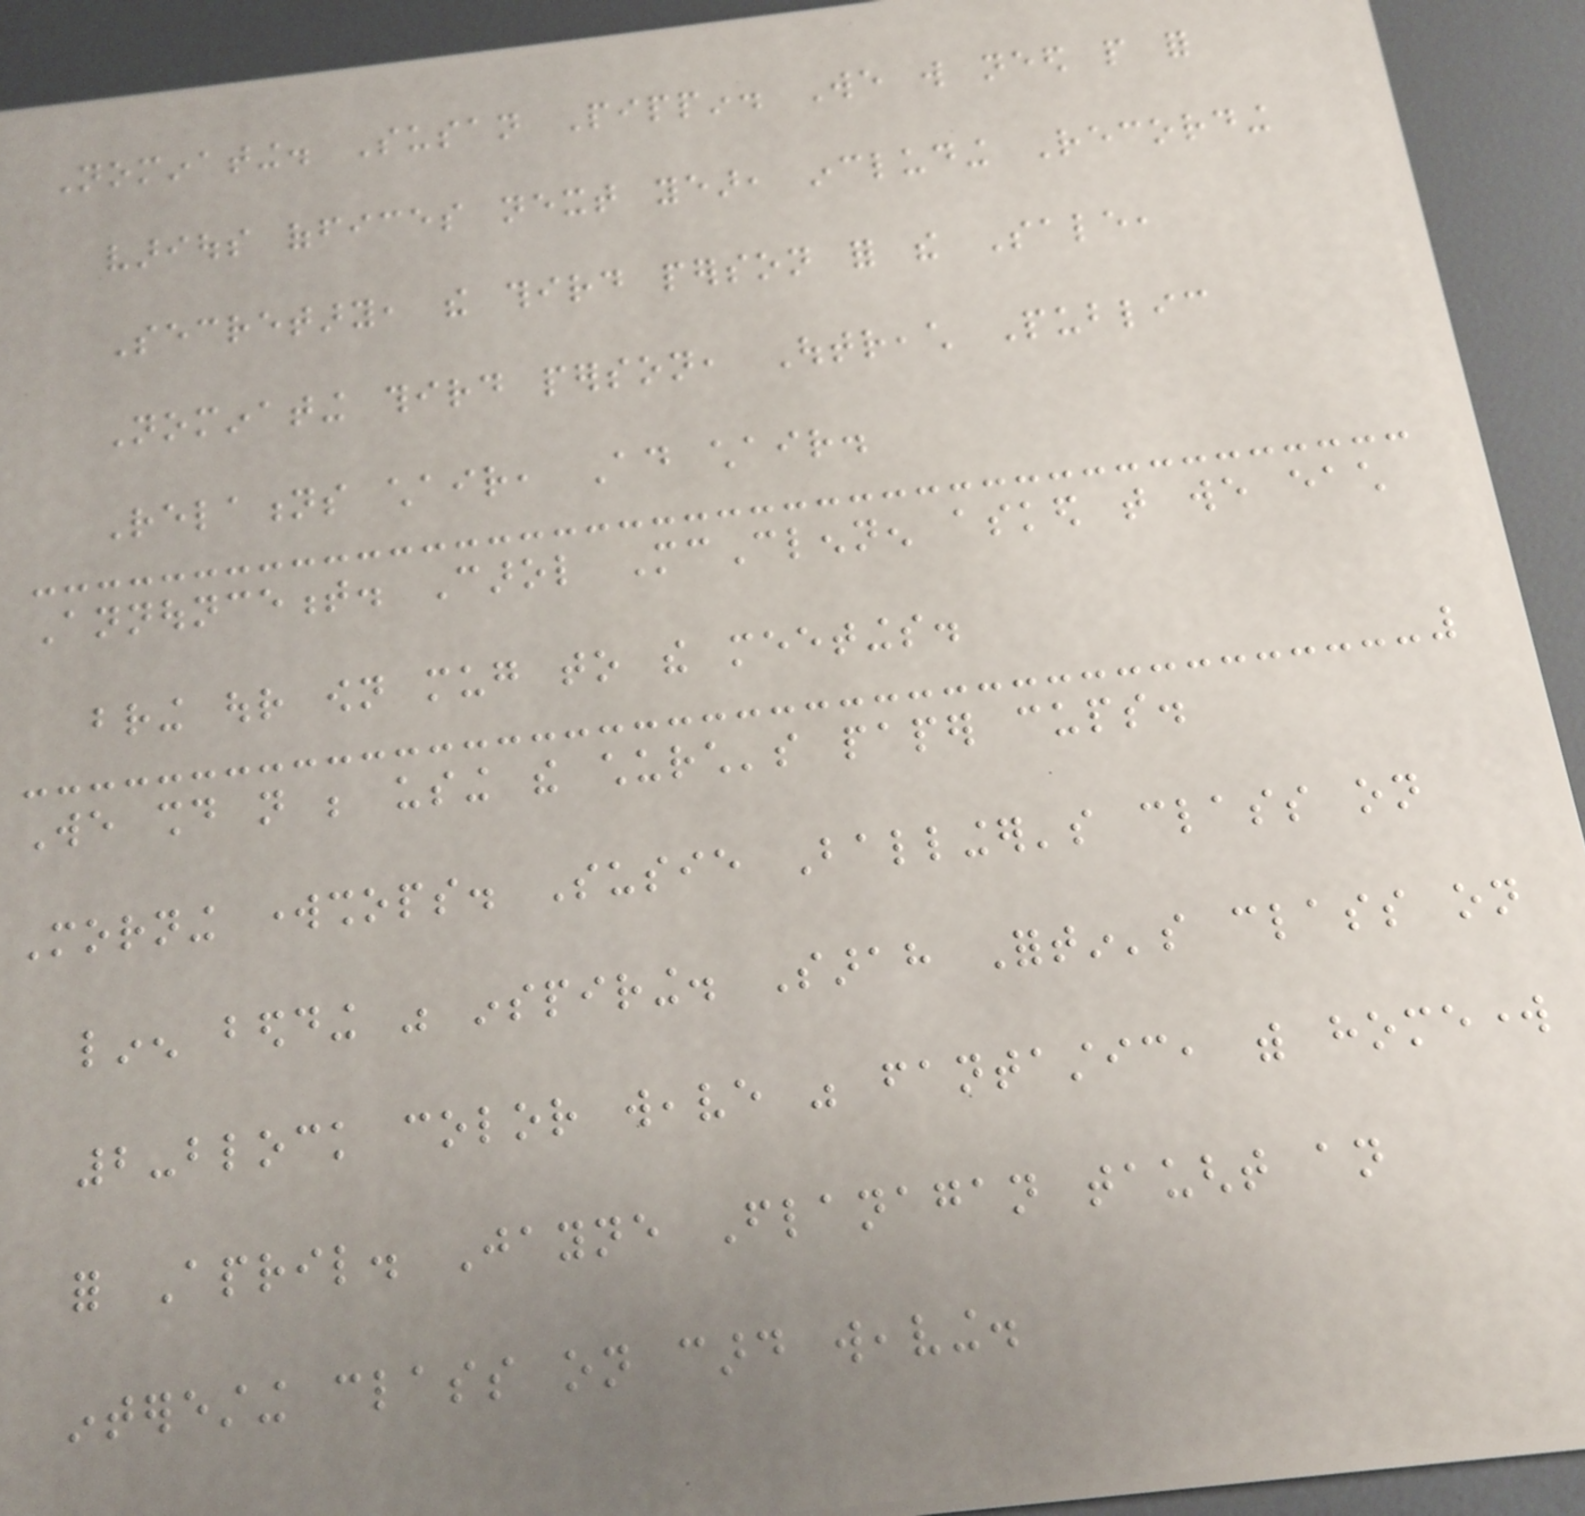Nominating. Susan Pippin. We will need people for
various offices next year, including Recording
Secretary, the third person for the Sale,
Nominating third person, Outreach Public
Relations chair, Ad chair.
Announcement. Carol McClennen asked that we each
bring our own mug to the meetings.
We should not be using the church's paper cups.
Morning workshops. Susie Ballinger's class on
linen bedding was inspiring. Sarah Fortin's class on
2-block color weave was fantastic, with homework
for April. Jayne Flanagan taught an
interesting class on card weaving.
